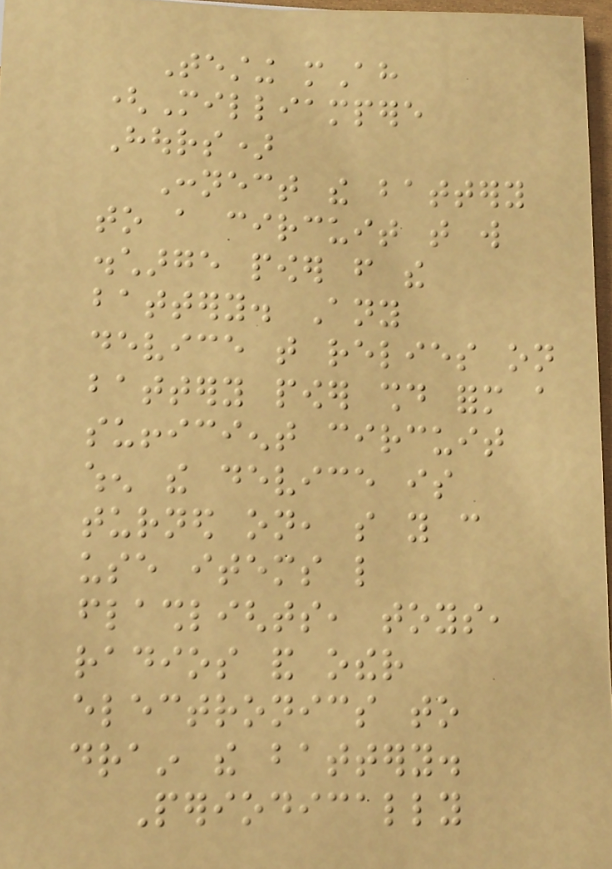Testing mAh
(Milliampere
Hours)
Connect the battery
to a circuit that will
discharge power from the
battery. Any
device that relies on
battery power should form a
sufficient circuit
when the device is
turned on, so you can
use items like
flashlights, toys,
radios and other
electronics to
drain the battery.
Periodically
